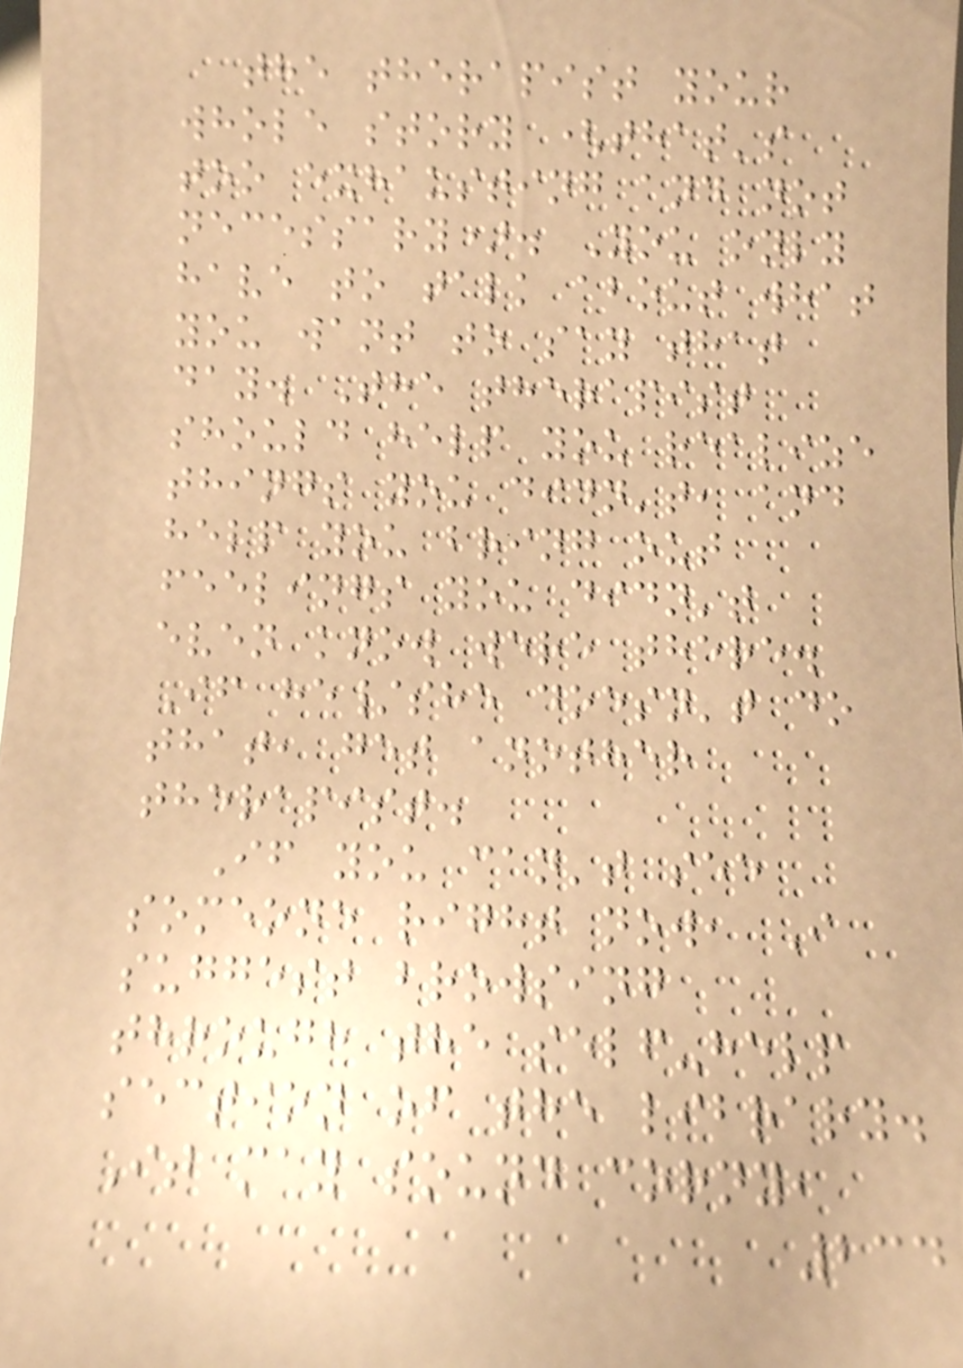the therapist your
whole story (that's
too exhausting and not
necessary). You only
have to talk about what
you want to say that
day. The therapist
should help you realize
things you didn't, and
help you bring out
feelings you didn't
even know were there.
If he/she doesn't do
that, get another
therapist.
If you can't see
someone right now, I
suggest browsing
through the self-help
section of the library.
It may sound corny,
234
